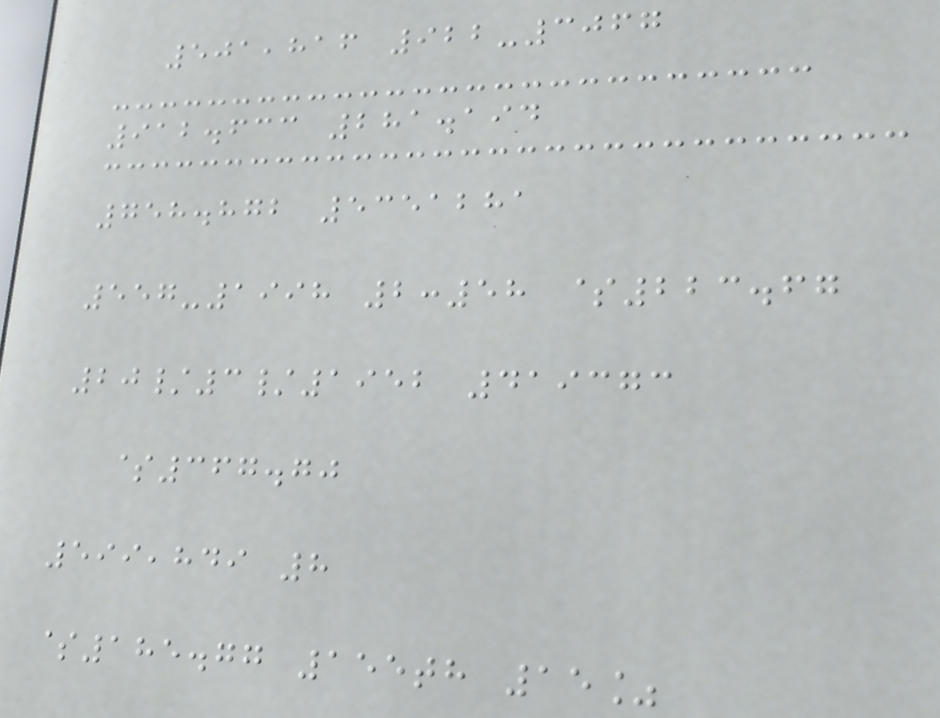501,816 922-3067
912.633 281.194
758.872 5351281
557-1998 2:58 $223.67
20/3/1952 419373
$367.70
599,849 8
$185.77 155th 15%
